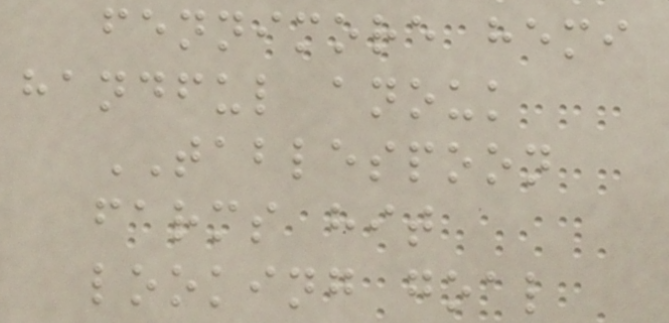fennimore hemi
handful anouk
TABLESPOON
farms hit
looking goal
